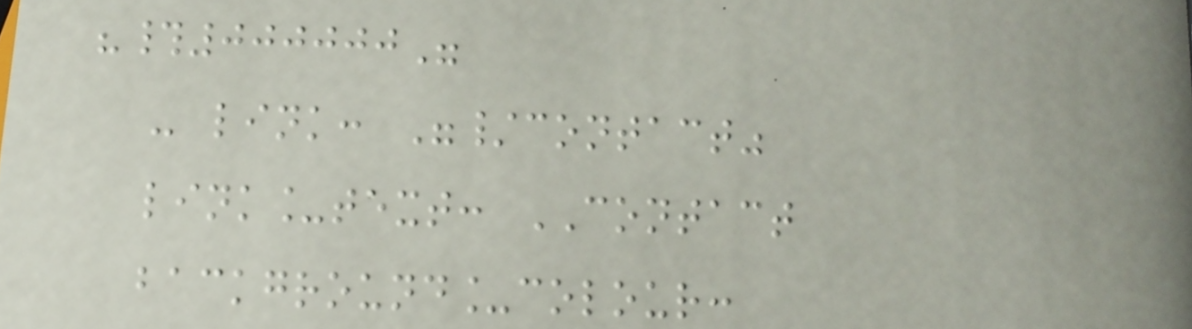"#000000"
- link: "/contact"
link_text: CONTACT
background_colour:
